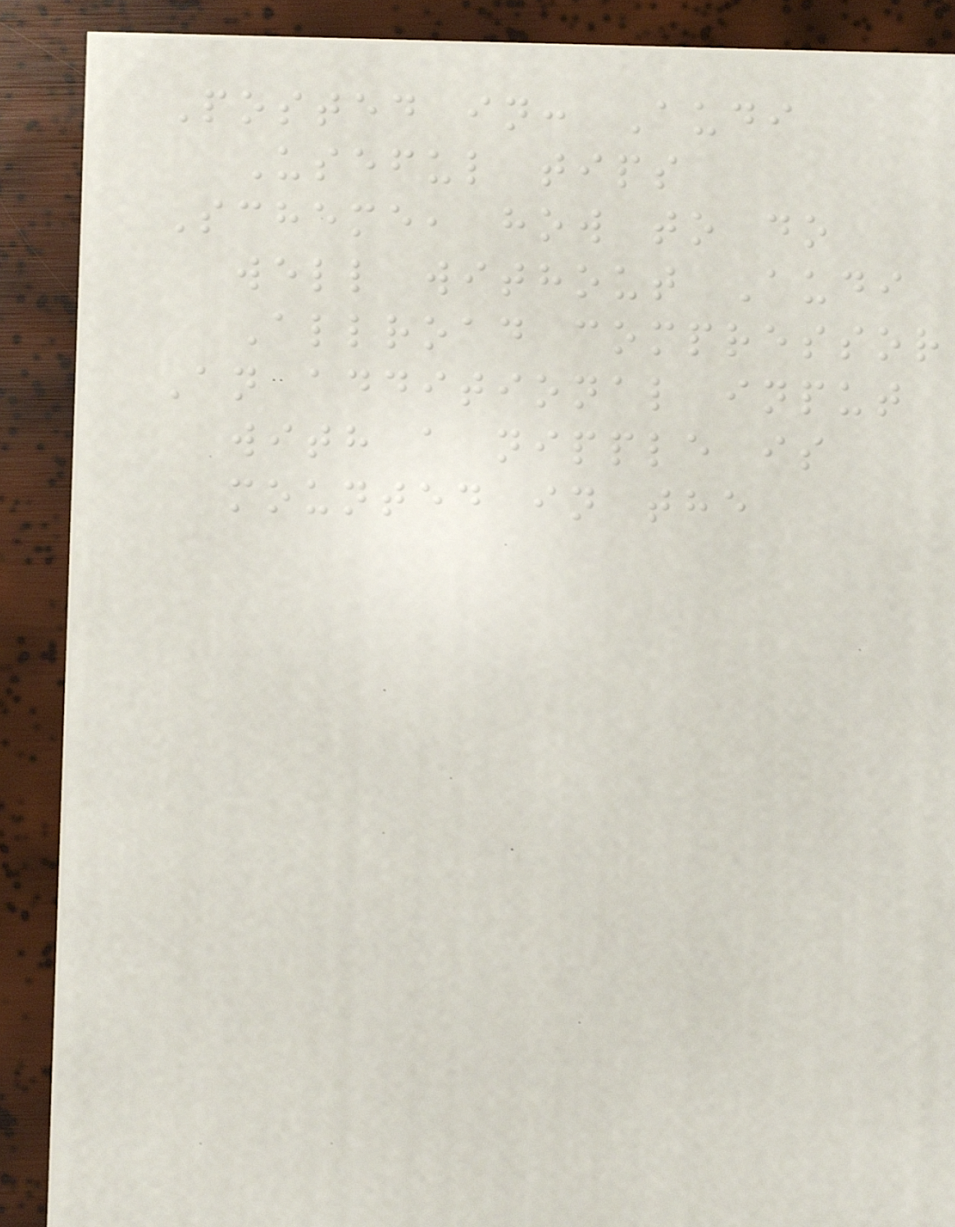Posted in: Audi
Useful tips
Scheme, how to do
well without Audi
Allroad compressor
An additional input
with a nipple is
mounted in the
